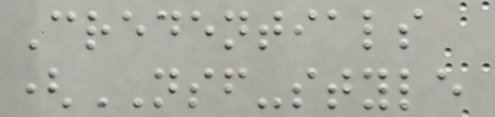Credentials
(NSF-style
